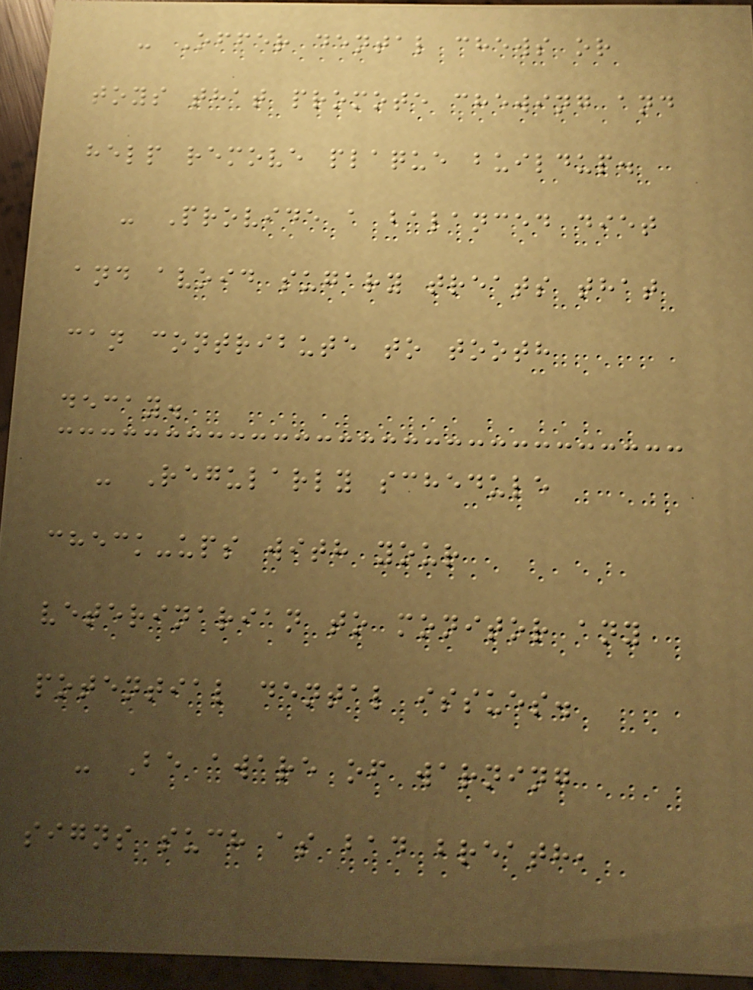- Offer dental chews or
toys that promote chewing and
help remove plaque buildup.
- Provide a balanced diet
and avoid sugary treats that
can contribute to tooth
decay.
- Regularly schedule
check-ups with your
veterinarian to monitor any
potential dental issues.
- Be aware of warning
signs such as bad breath,
